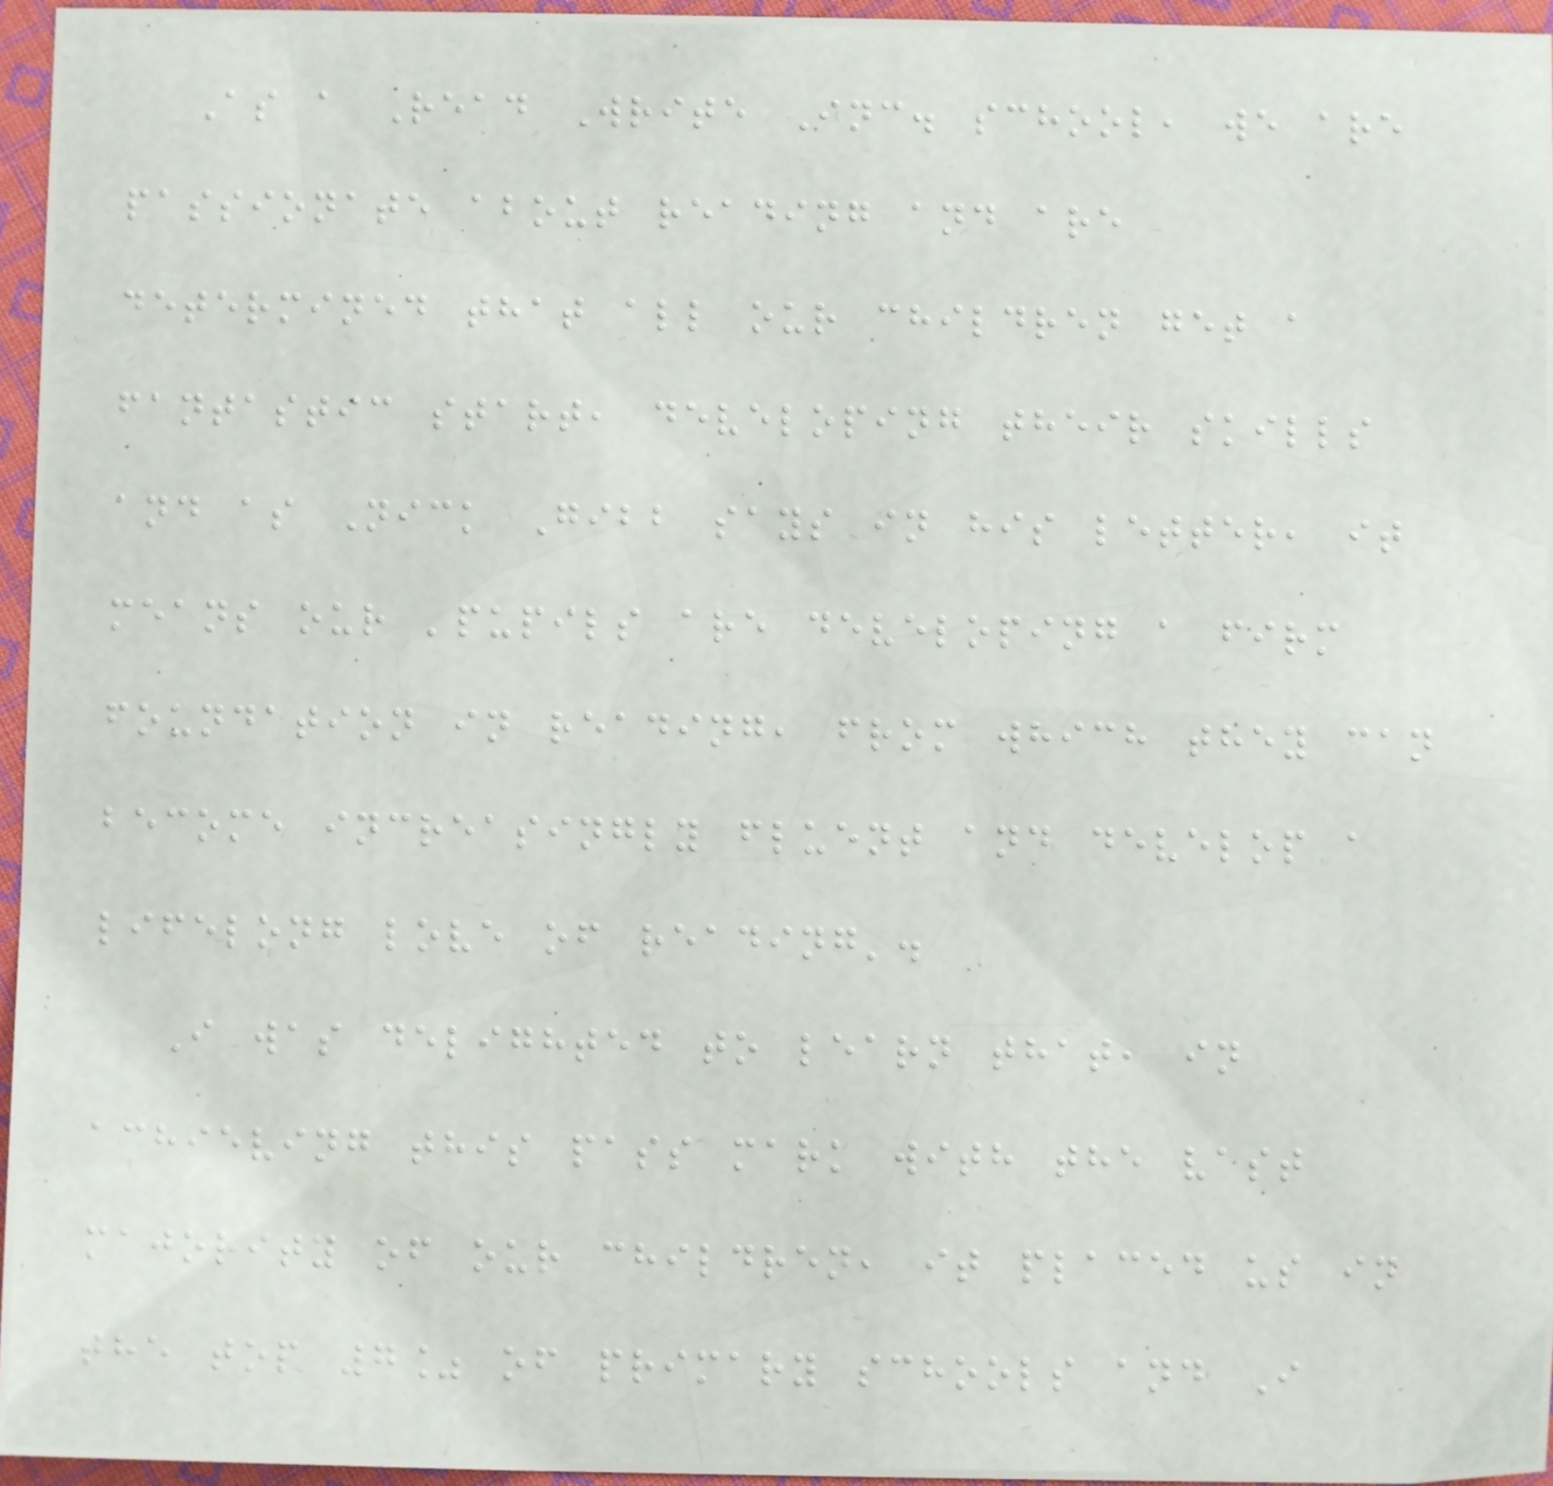As a Read Write Inc. school, we are
passionate about reading and are
determined that all our children get a
fantastic start, developing their skills
and as Nick Gibb says in his letter, it
means our 'pupils are developing a firm
foundation in reading, from which they can
become increasingly fluent and develop a
lifelong love of reading'.
I was delighted to learn that, in
achieving this pass mark with the vast
majority of our children, it placed us in
the top 7% of primary schools and I
